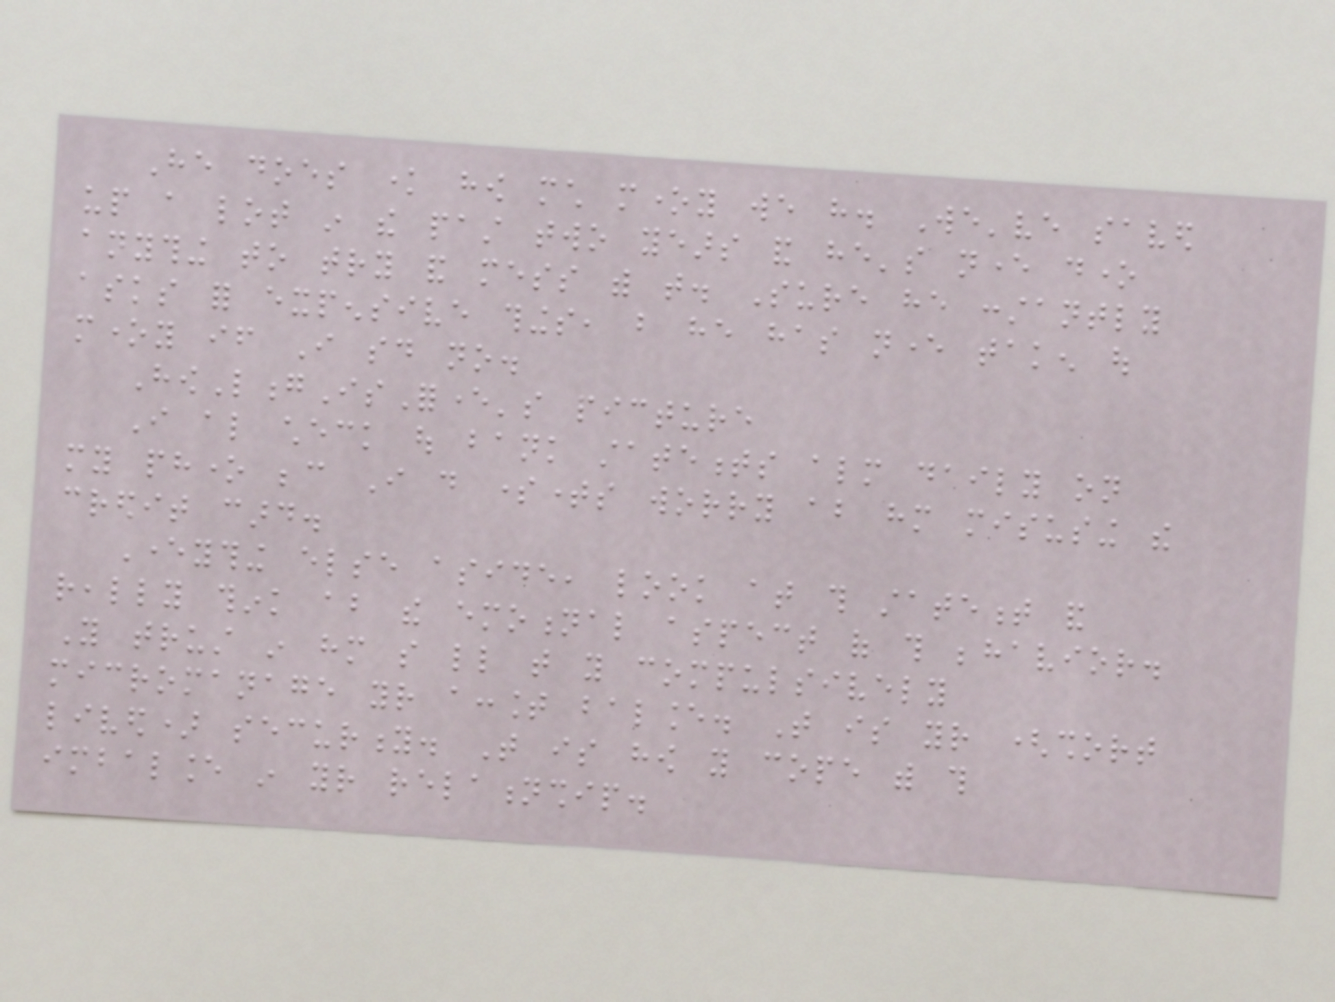He does know how much money we have. We've saved
up a lot in the past two years and he's never done
anything to try and mess with that. Sure he constantly
asks for expensive things, but he has never taken out
money if I said no.
HowLongIsForever's picture
I also check out bank statements almost daily on
my phone because I do sometimes worry about him misusing the
credit card.
Everything else aside, look at this statement and
really think about the emotional aspect of this behavior.
You trust in him so little that you compulsively
micromanage your account balance. That is your (short
lived) security. That is how you cope with this
imbalance in your relationship.
